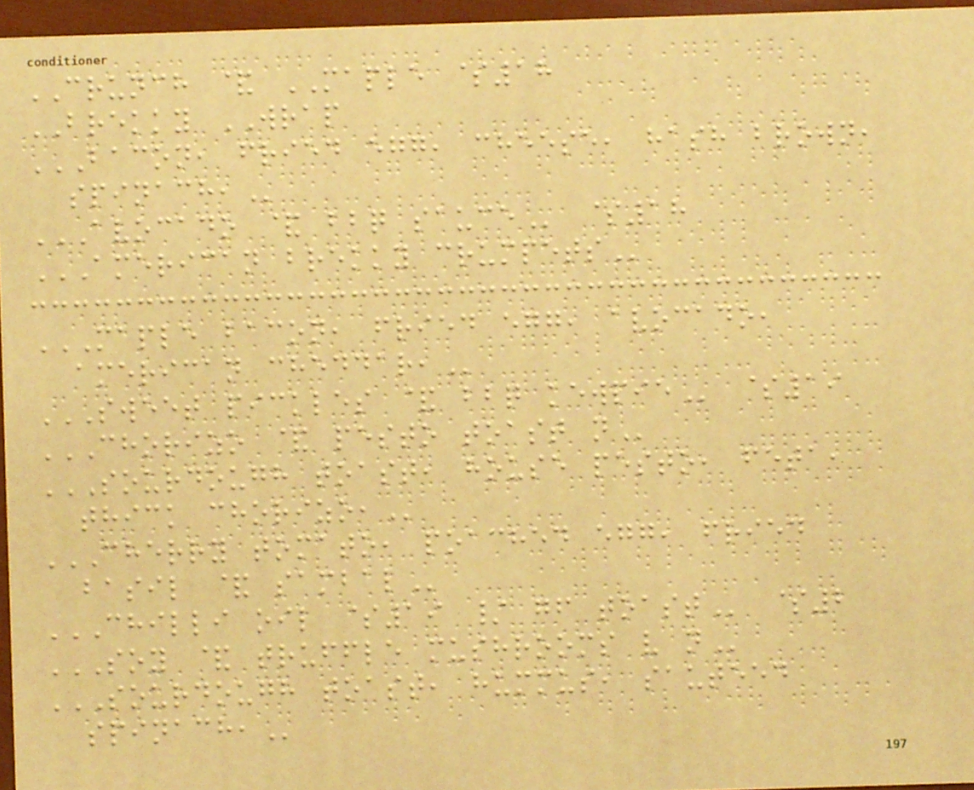CRUNCH & MAPLE $18
BREKKY WRAP
BACON, FRIED EGG, CHEESE, HASH BROWN,
SPINACH,
AVOCADO & BBQ SAUCE $18
AMERICAN BREKKY CRUMPETS
MAPLE BACON, FRIED EGG, AVOCADO,
AMERICAN CHEDDAR,
SWEET PICKLES & BBQ KEWPIE $19
CHORIZO & PESTO TOAST N
SOURDOUGH TOAST, HOUSE PESTO, FETA,
THICK CHORIZO,
CHERRY TOMATO, POACHED EGG, FRIED
BASIL & SAMBAL
CHILLI OIL $19 / GF TOAST $2
SOY & TRUFFLE MUSHROOMS V N
SOURDOUGH TOAST, HUMMUS, SAUTEED
SPINACH,
